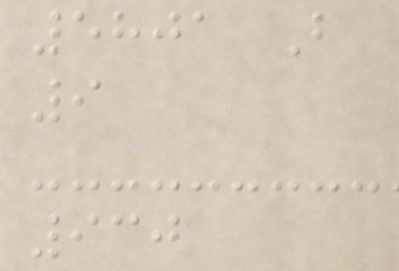5801 B
9
930
